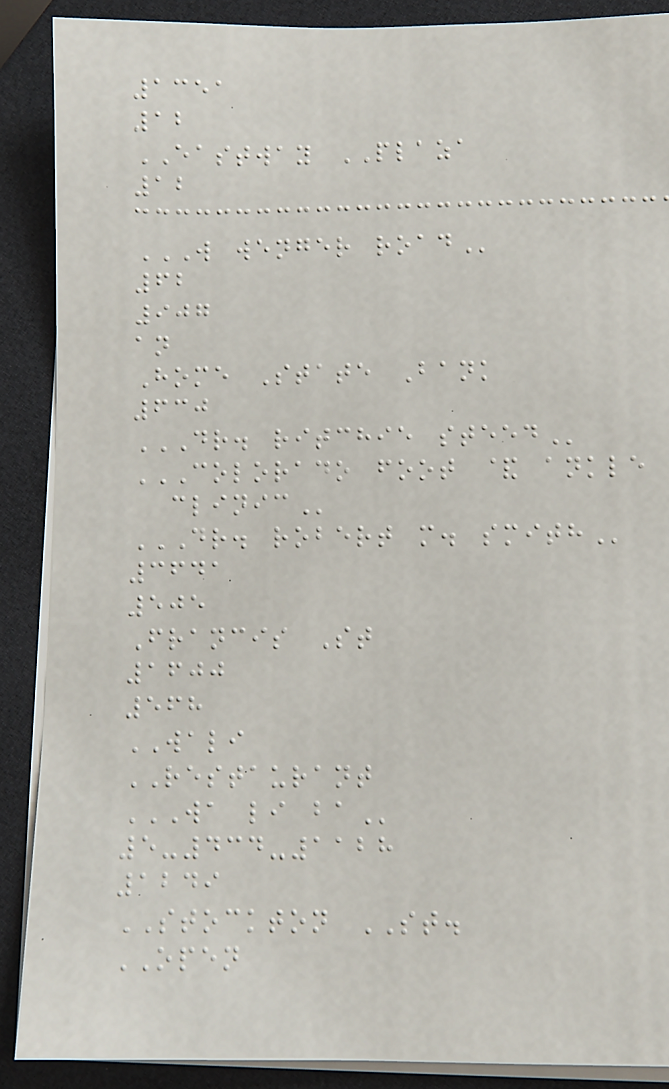1351
12
EASTWAY PLAZA
12
W WENGER ROAD
62
907
an
Home State Bank
630
DR. RITCHIE STEED
COLORADO FOOT & ANKLE
CLINIC
DR. ROBERT M. SMITH
3641
505
Francis St
1600
568
WALI
RESTAURANT
WA LI BA
5-434-1128
1249
STOCKTON ST.
OPEN
